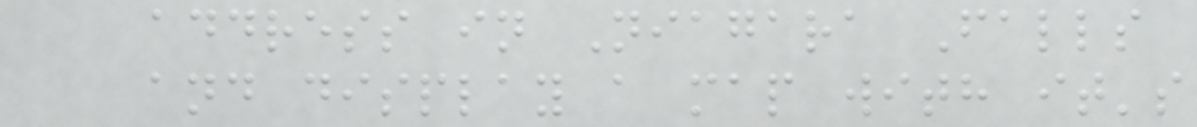address in Niagara Falls
and display a map with it's
